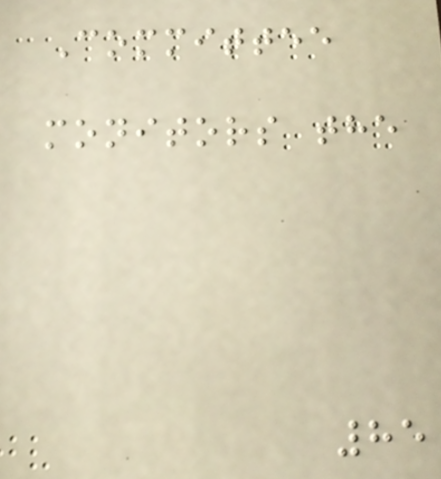Committee
monitors the
85
